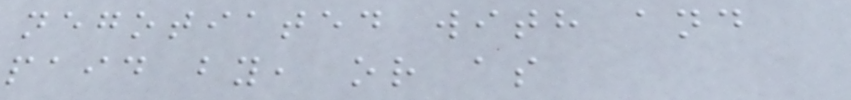negotiated with and
paid by, or as
